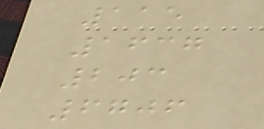115
1637
203
6706
